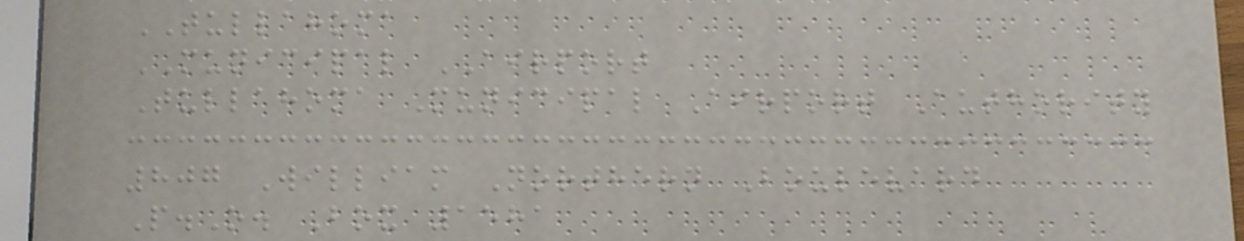TULLAHOMA
MUNICIPAL AIRPORT
Tullahoma Municipal Airport Authority
807 William Northern Boulevard
P.O. Box 1581
